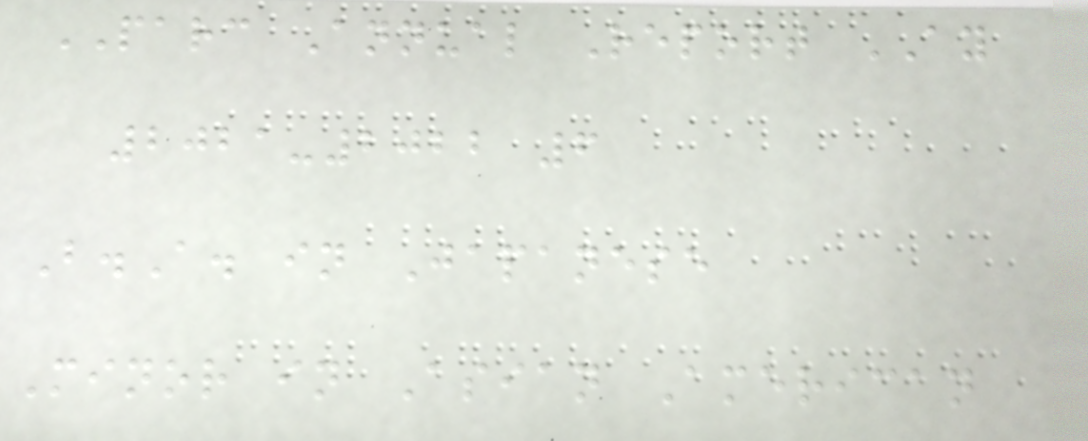PARC Annual Report AY
2021-2022 6
B.A. in Japanese
Minor in Asian American
